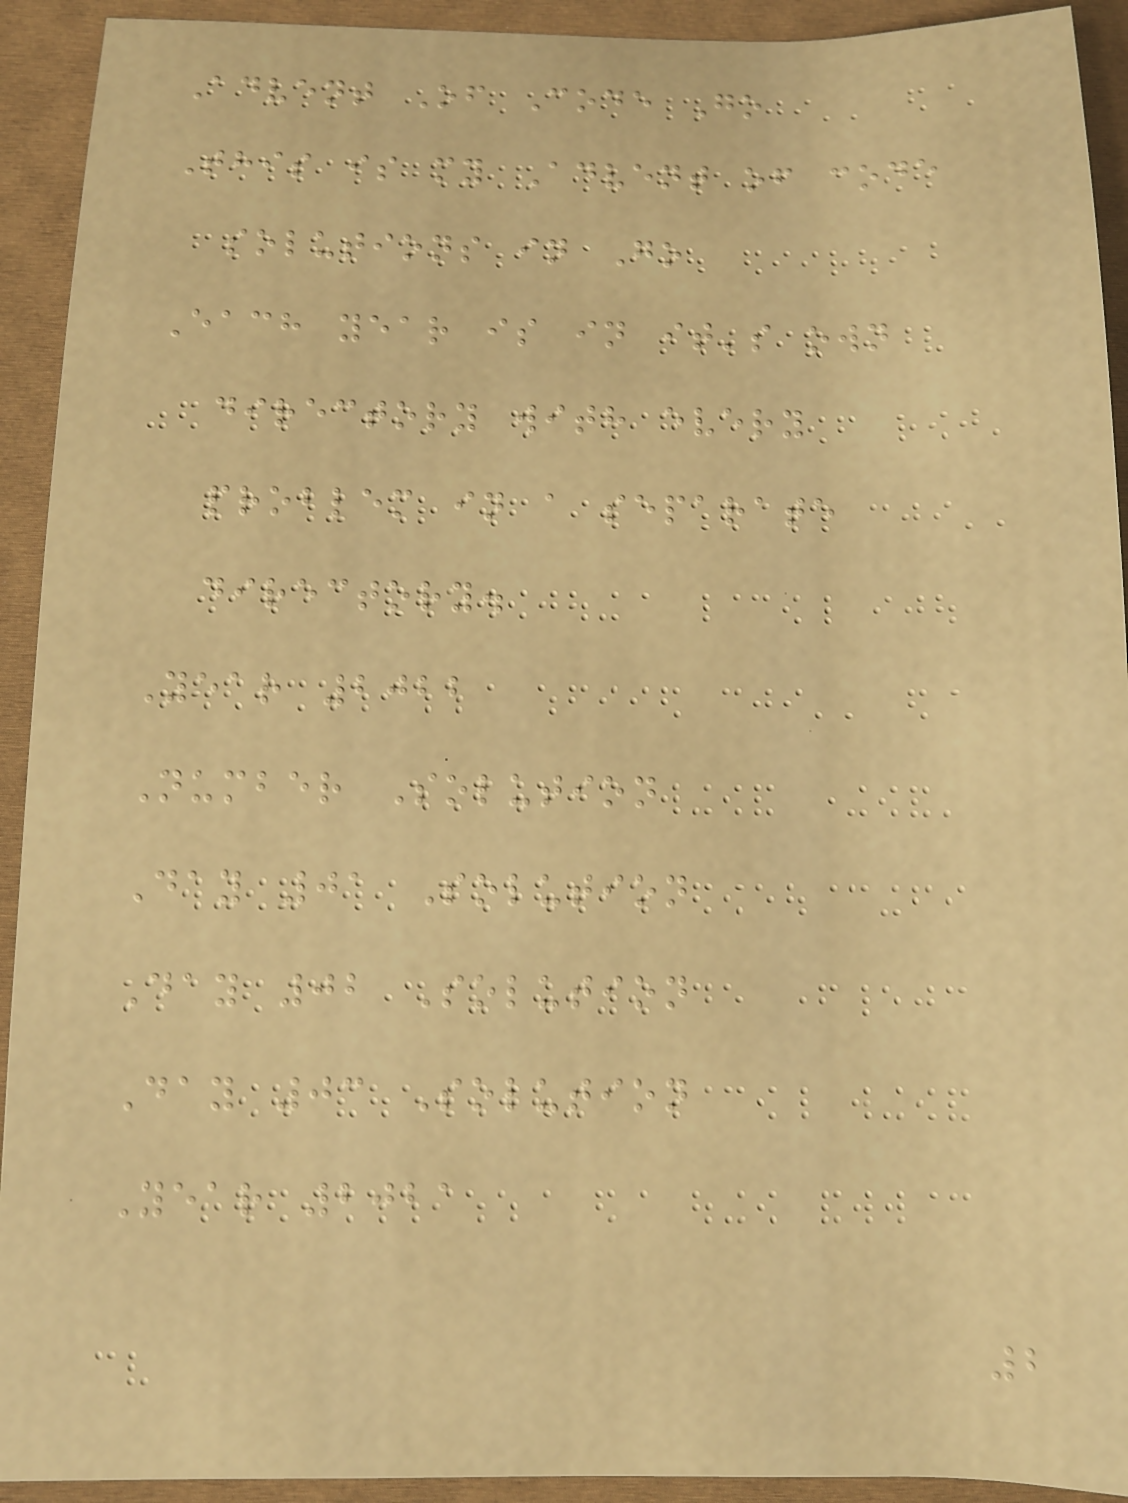Advent Of Code Go
This is my Advent of code
solutions in Go
Each year is in it's own
directory with every
problem in a separate
directory.
Year 2022
Number Solution
Day 01 Solution
Day 02 Solution
Day 03 Solution
Year 2021
2
